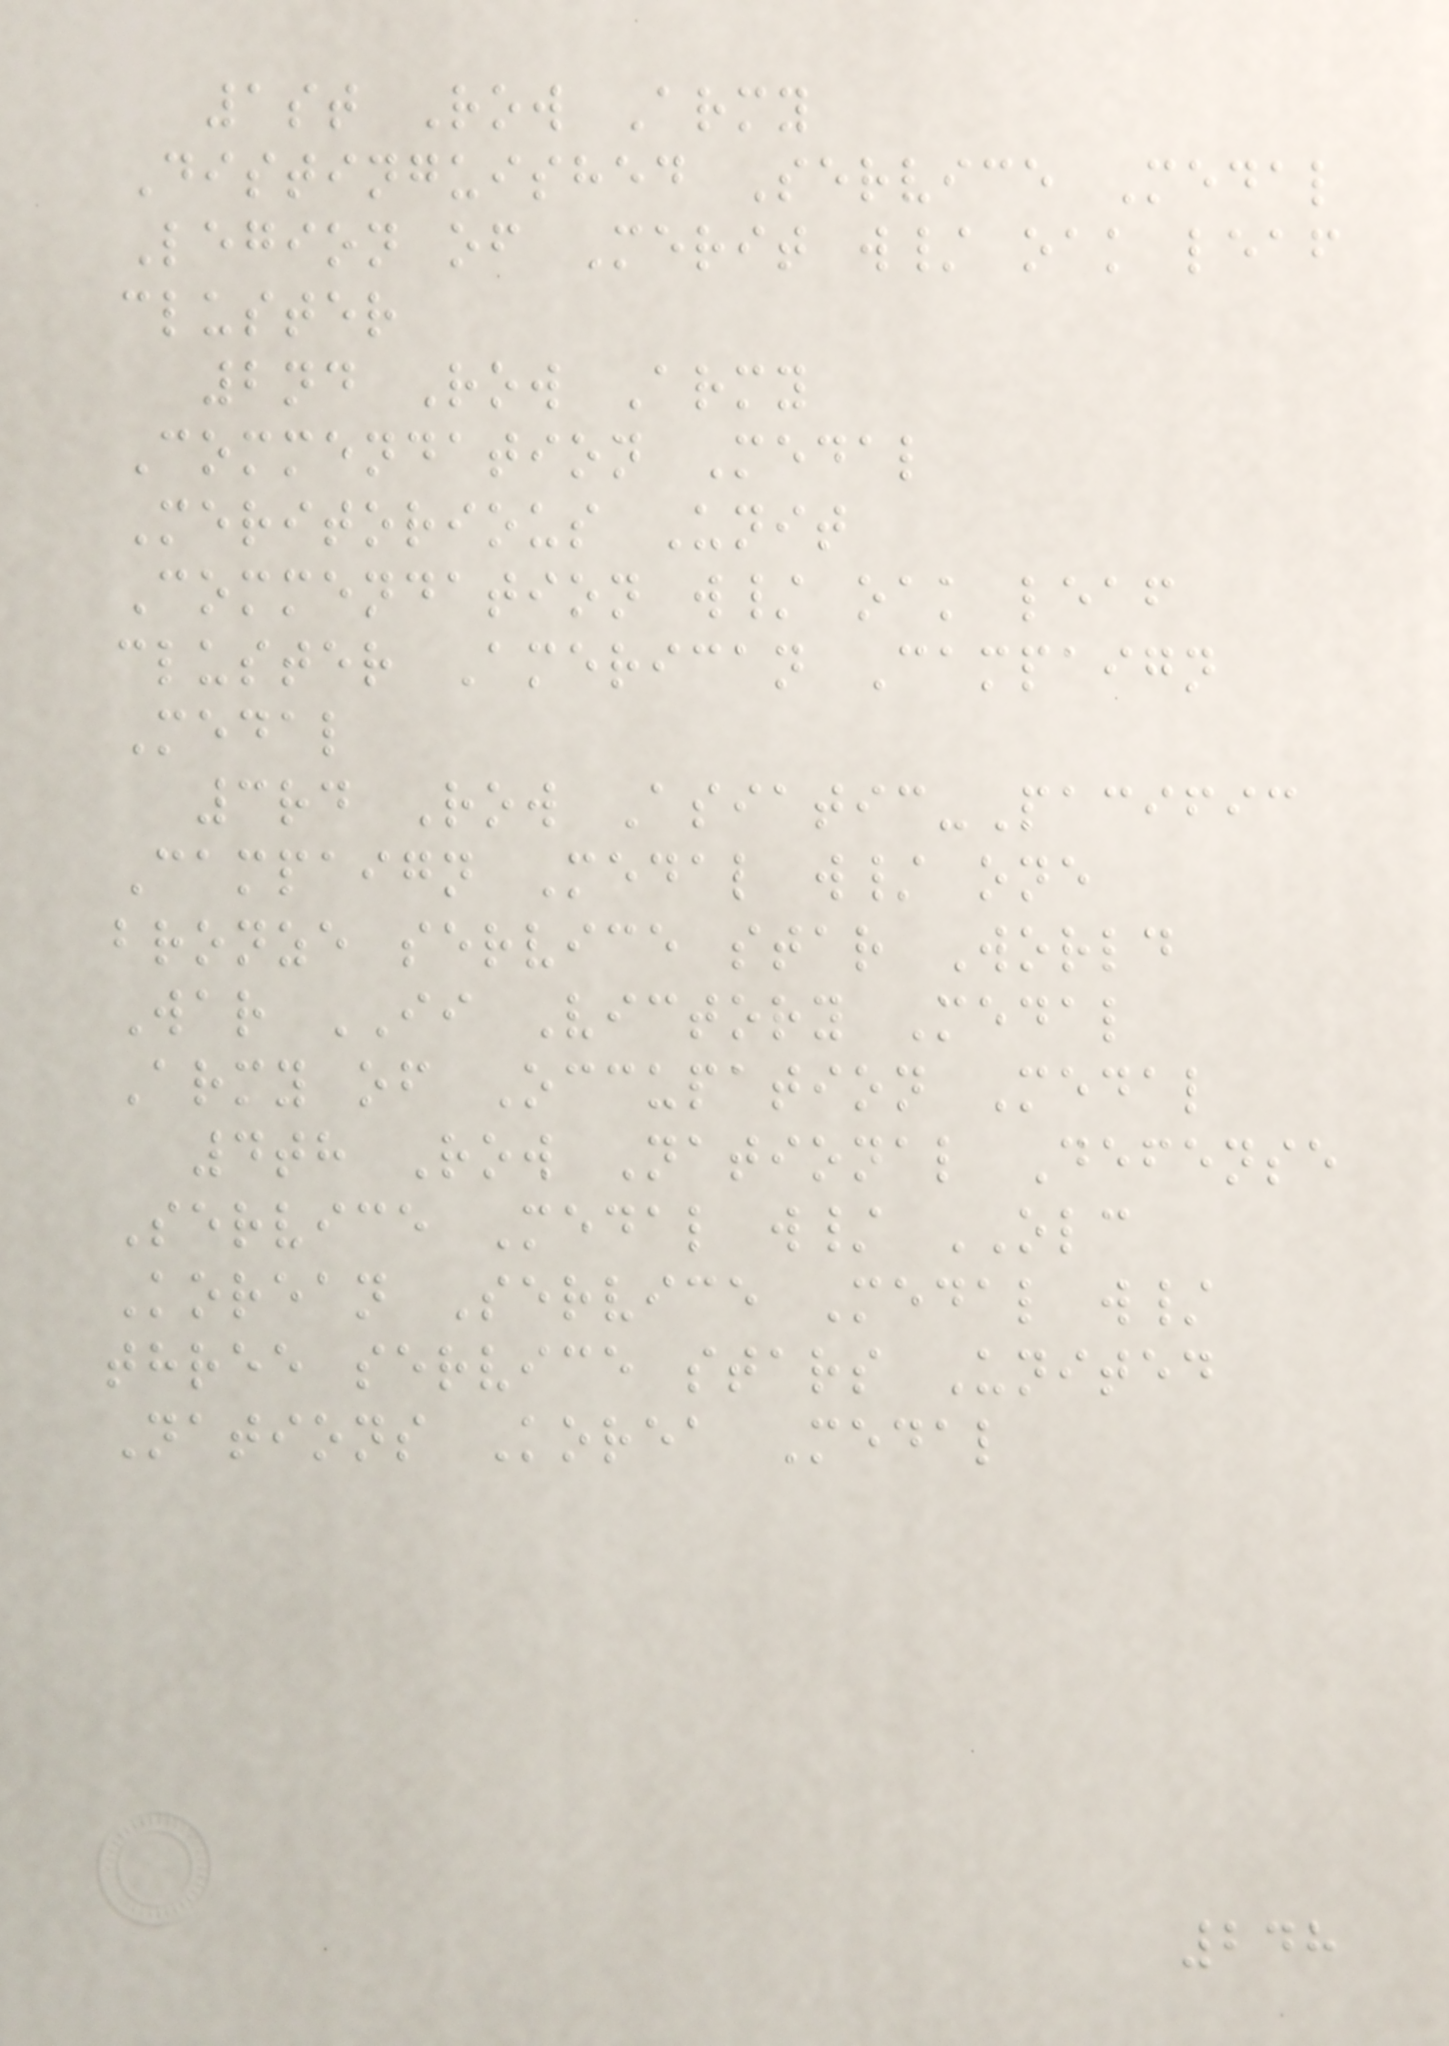1st Row Army
Distinguished Service Medal
Legion of Merit w/ oak leaf
cluster
2nd Row Army
Commendation Medal
Meritorious Unit
Commendation w/ oak leaf
cluster American Campaign
Medal
3rd Row Asiatic-Pacific
Campaign Medal w/ one
bronze service star World
War II Victory Medal
Army of Occupation Medal
4th Row National Defense
Service Medal w/ OLC
Korean Service Medal w/
three service stars United
Nations Korea Medal
248
